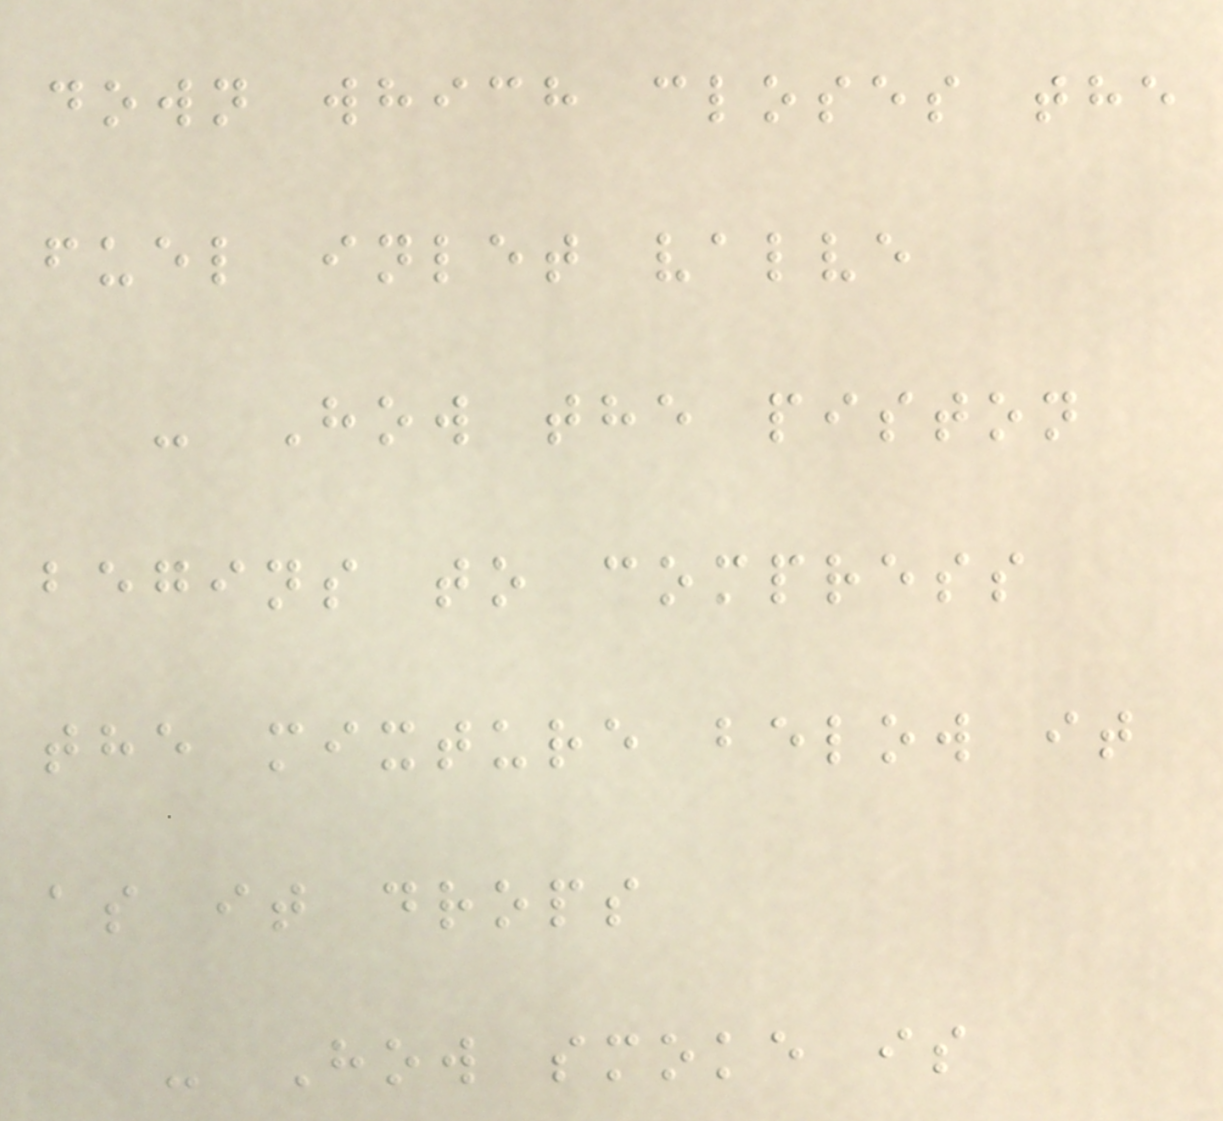down which closes the
fuel inlet valve
- How the piston
begins to compress
the mixture below it
as it drops
- How smoke is
